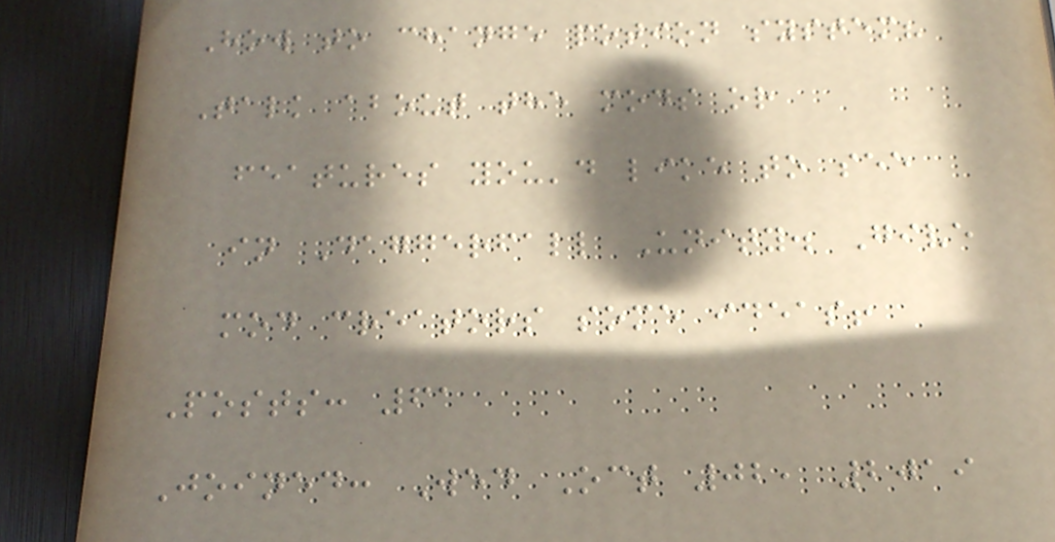How to change potion system?
Talk about the mods or
features you'd like to see
in Daggerfall Unity. Give
mod creators some ideas!
Posts: 61
Joined: Wed Oct 02, 2019
